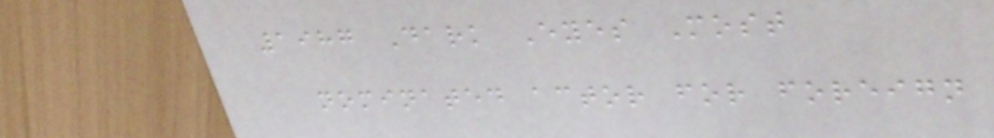1987 Dark Eyes Most
nominated actor for foreign
